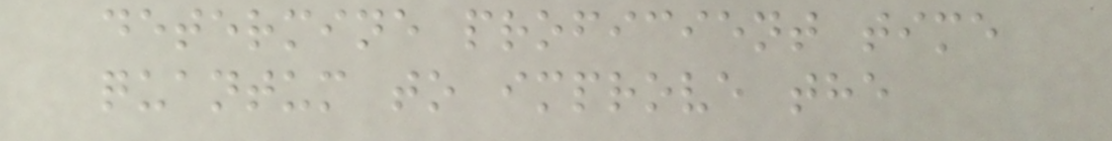determine proficient time
quantum to improve the
